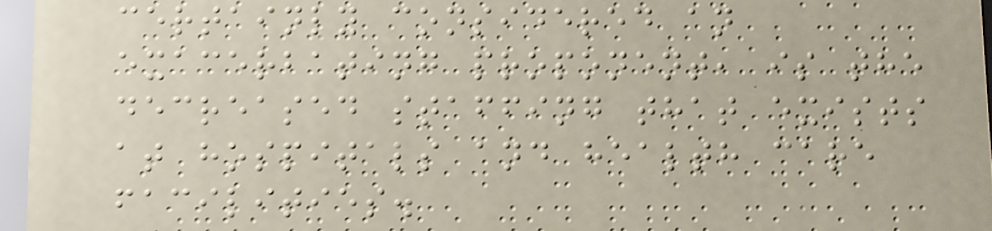certainly considered an
exacerbating proponent, is the
decreased staffing that exists
at hospitals and health care
facilities.
